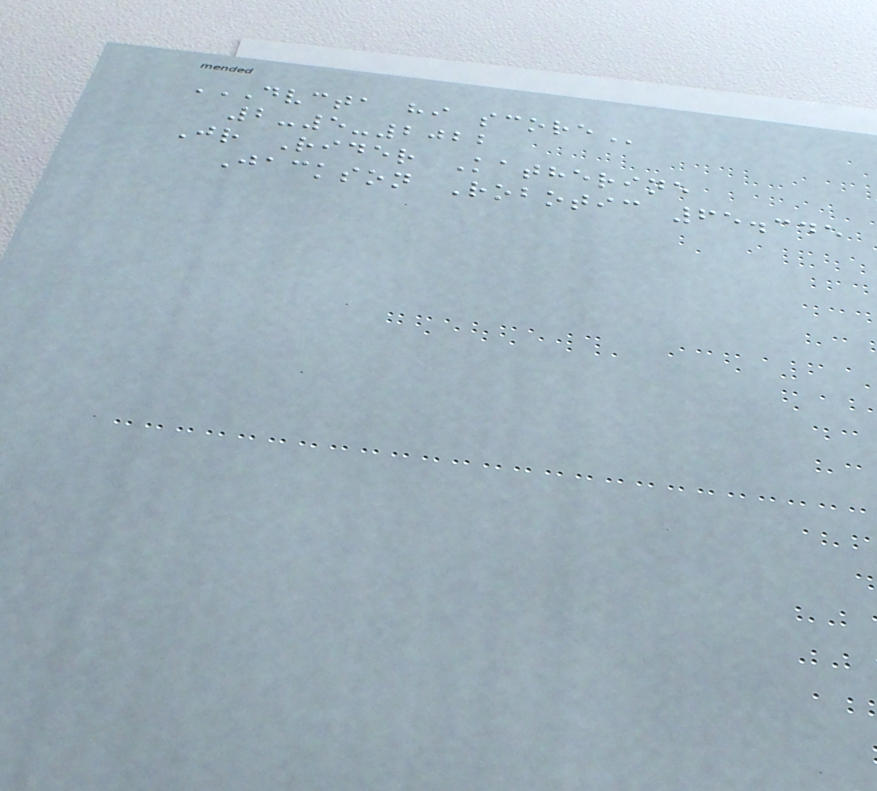DVCTA HI SCORE
2-5-2022
Jr Rider Katherine
Jackson Robotic 65.345
